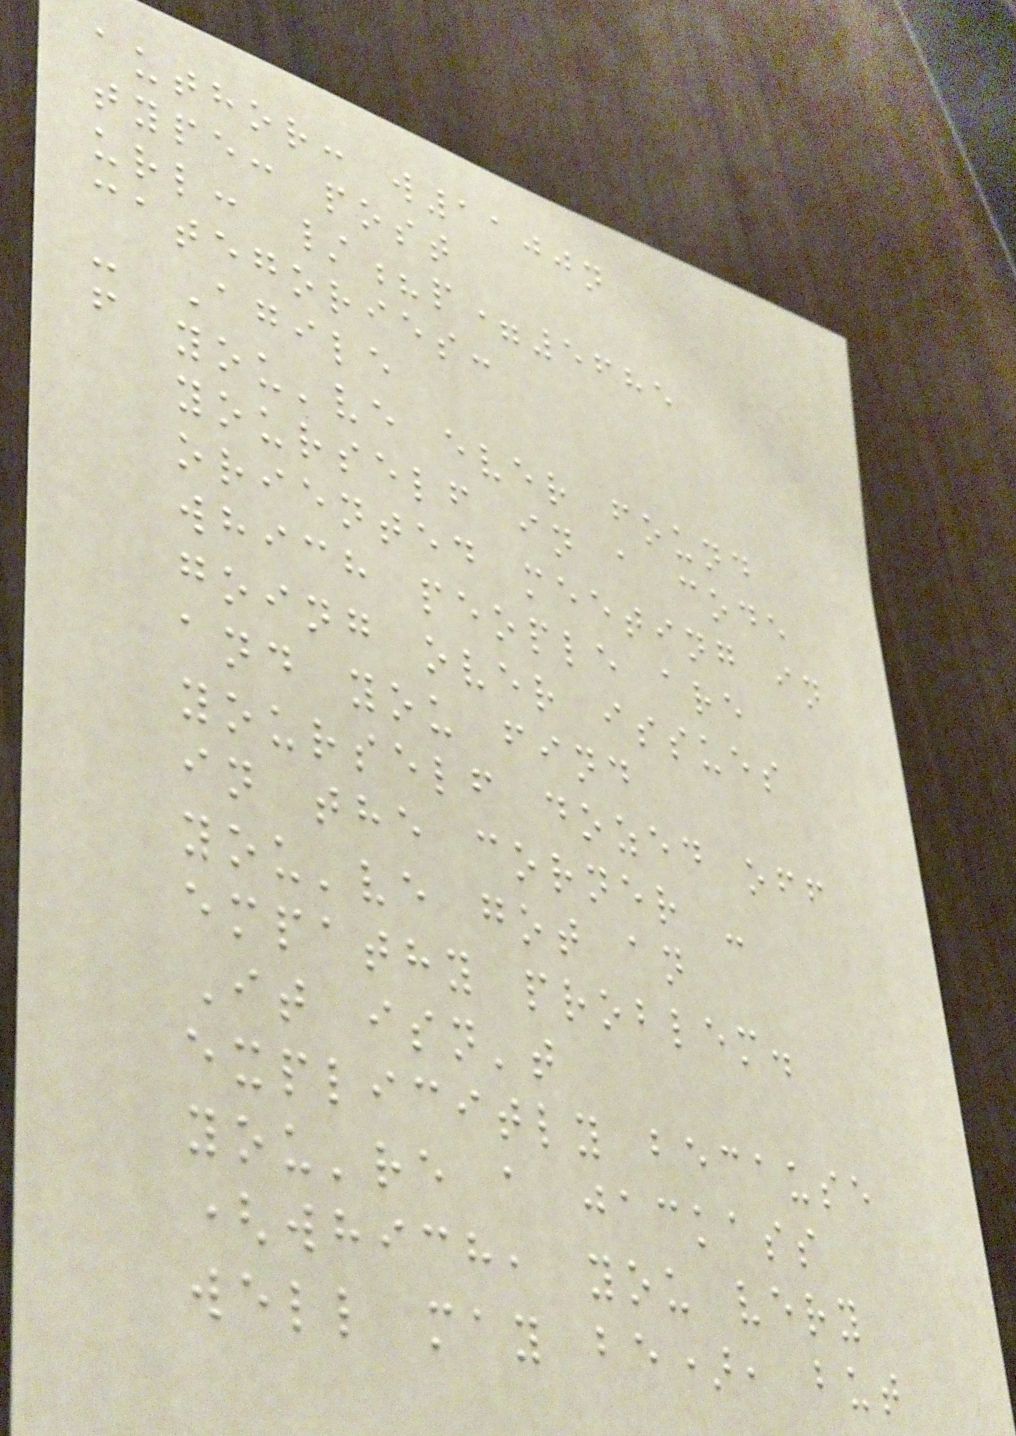author: w1100n
type: post
url: /?p=5685
categories:
- Agile
f you've ever found
yourself in a code
oriented meeting in
which people are
going over issues
and you find
yourself dozed off
in the corner -
you've got an
empathy problem.
It isn't
explicitly because
you're a jackass
(which, you very
well may be), but
